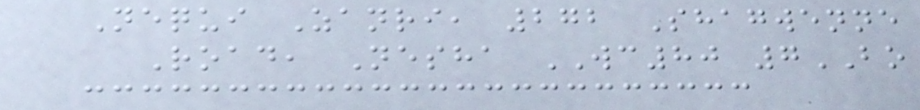Nequi Zanri, 272 Shagwenne
Road, Nesha WC80 7BO
